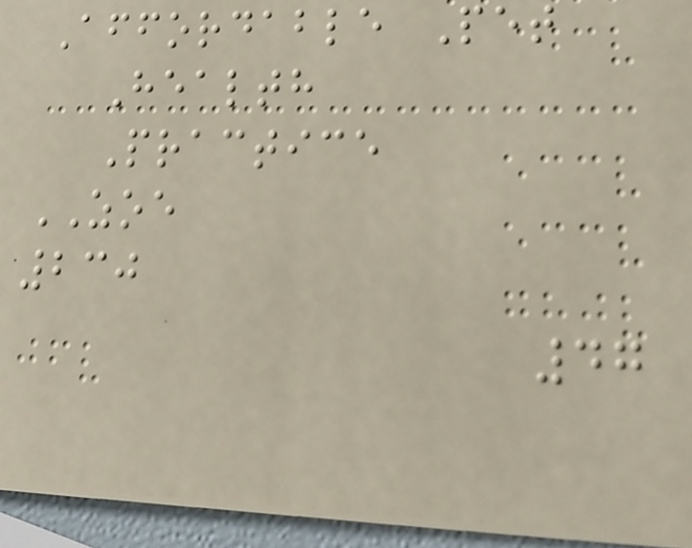Affordable Pet
Health
Practice
ZOE
230
47
